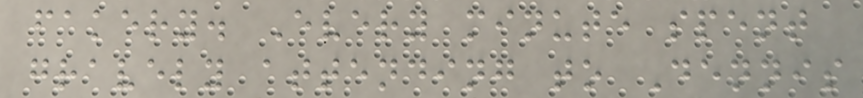fakery. Every minute spent
gravely attending to Dennis
